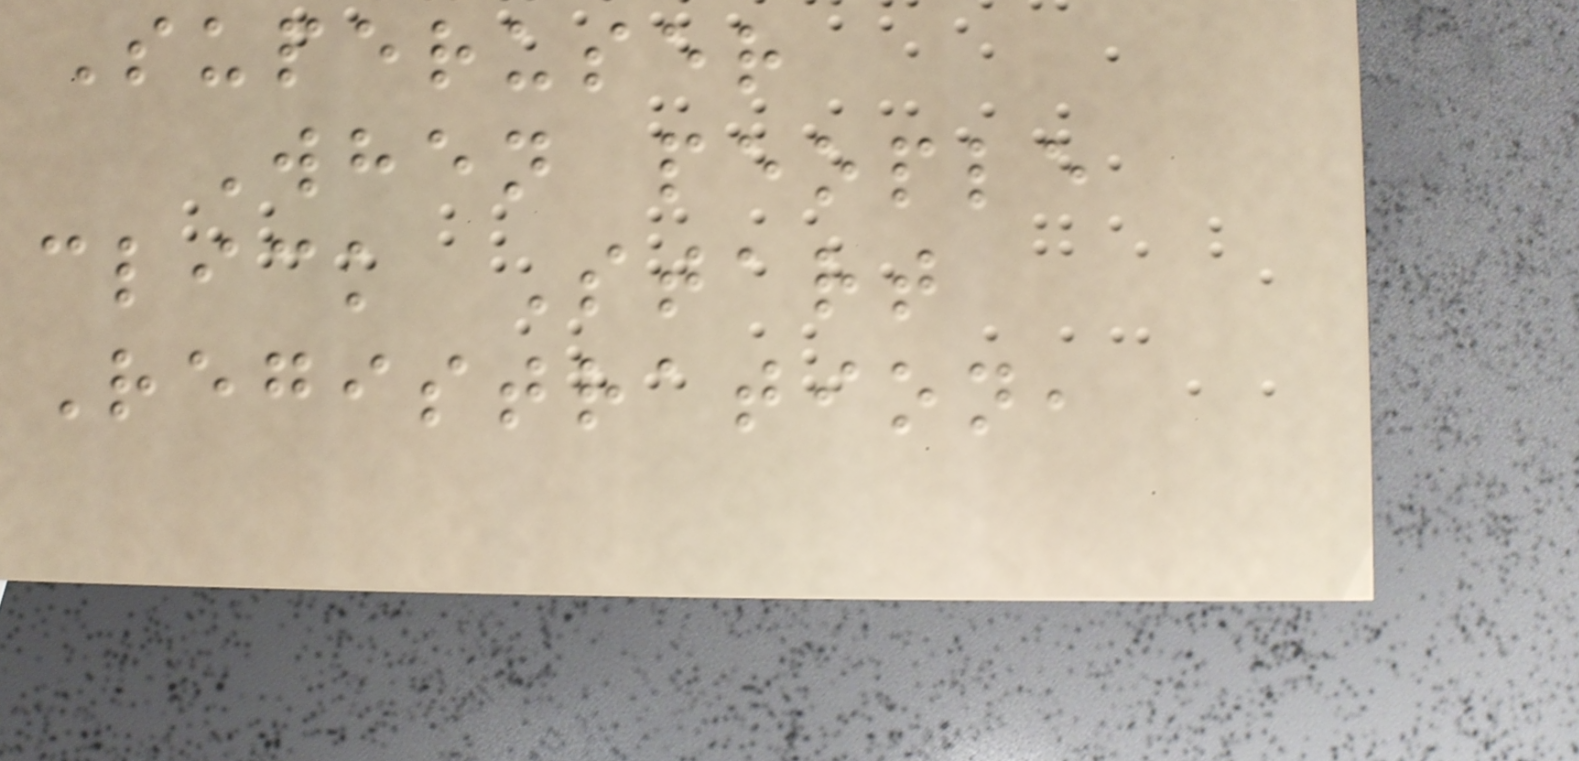Superuser
When people
click Start
Registration,
